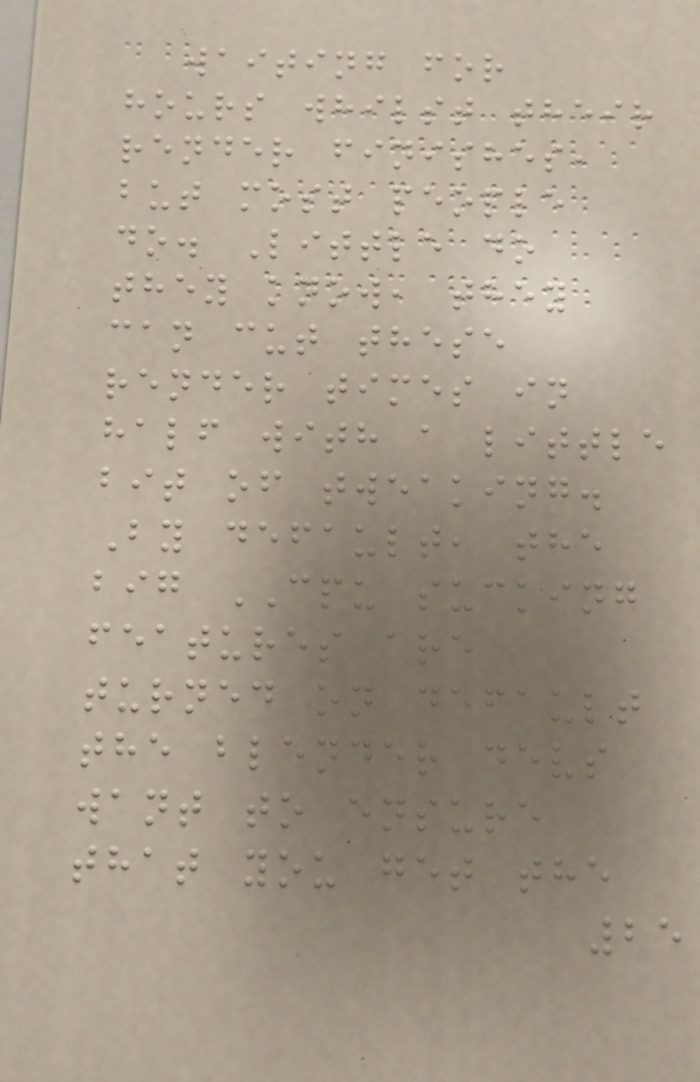waiting for
hours whilst their
render finishes,
but most people
do. Little do
they know, they
can cut these
render times in
half with a little
bit of tweaking.
By default, the
big CPU sucking
features are
turned on default
the blender devs
want to ensure
that you get the
25
